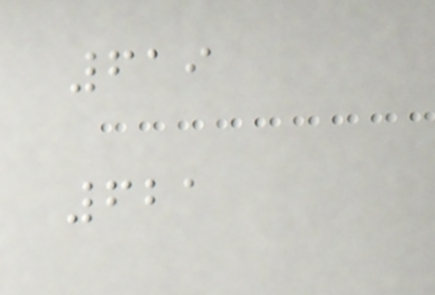619
621
